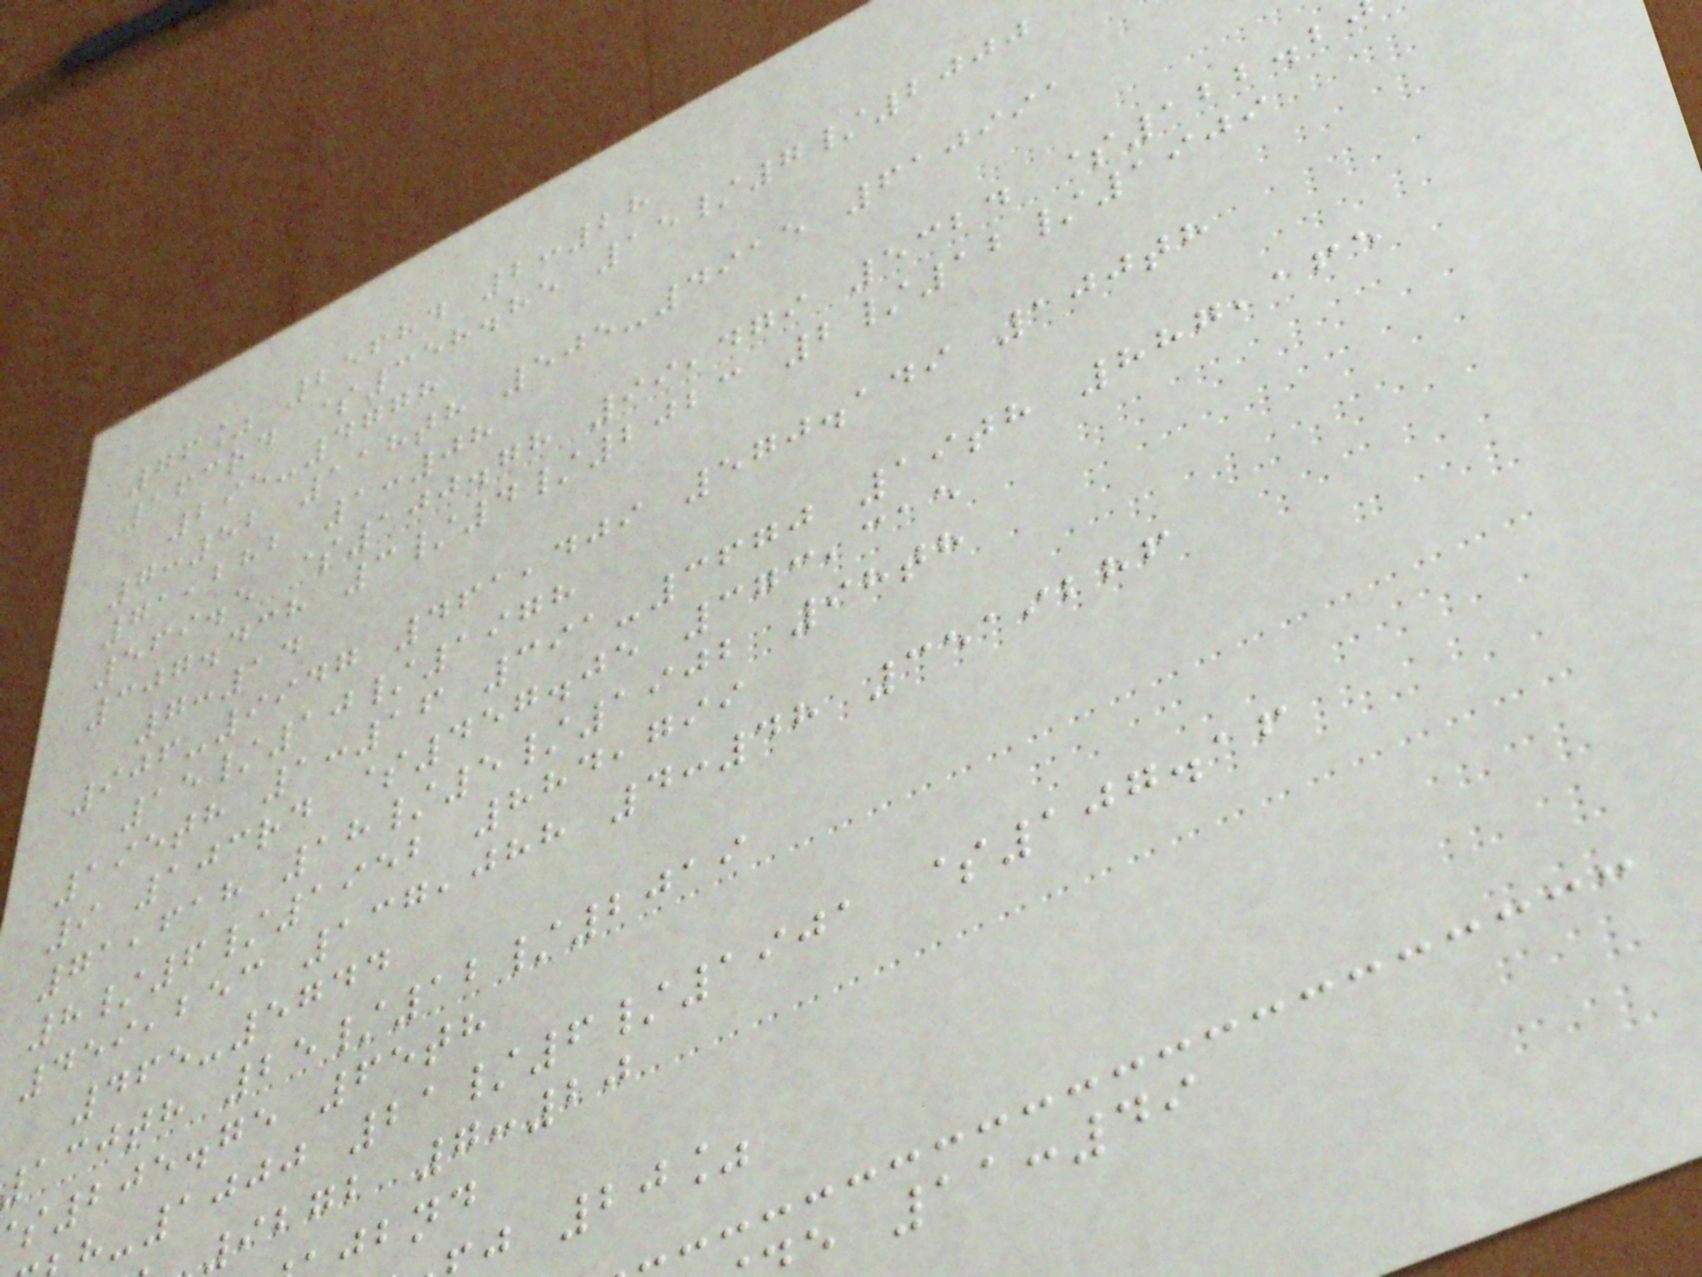76% 25684 2:28
163rd $358.85 15/7/2000
295-4778
7:52 118th 505-4915 610991
71,282 1:08
569.5 $100.78 99,479 5324 $122.2
307.438 3/4/2023 2/12/1909
7:14
906-9947 461,409 570.149 100th
15/10/1978
195th 1:16 391-3670 19th 887,165
9 103rd $457.05 373,315
71,618 18/5/1902 98th
8/6/1952 884,799
459,253 137,088 4:48 3519286
465-5744
acjth 25/12/2019
205.75 65th
-1000 21/6/1901 $107.16
9272 7:20
jbnd
j 20%
e 11:49
